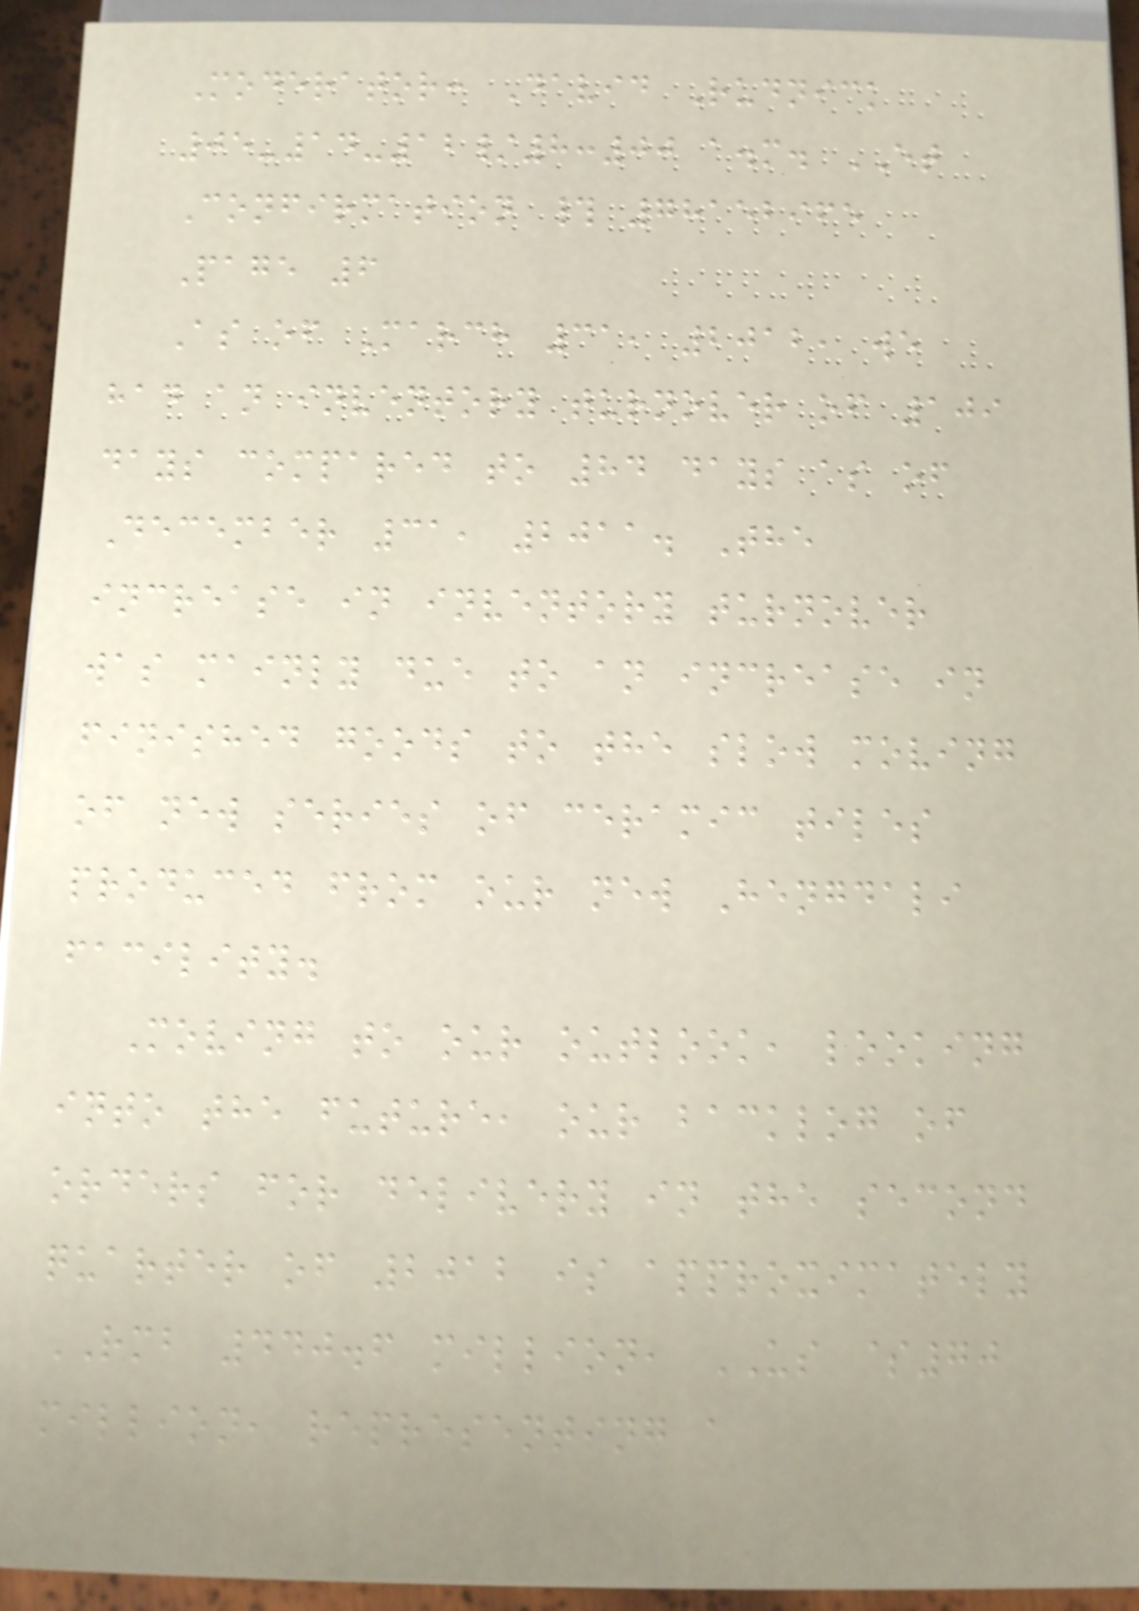Moderator: David Rudnick
05-14-12/8:00 a.m. ET
Confirmation # 78152965
Page 6
As of March 31, 2012, we
had an inventory turnover of 109
days compared to 84 days as of
December 31, 2011. The
increase in inventory turnover
was mainly due to an increase in
finished goods to the slow moving
of new series of ceramic tiles
produced from our new Hengdali
facility.
Moving to our outlook, looking
into the future, our backlog of
orders for delivery in the second
quarter of 2012 is approximately
RMB 440.6 million, US $70
million, representing a
